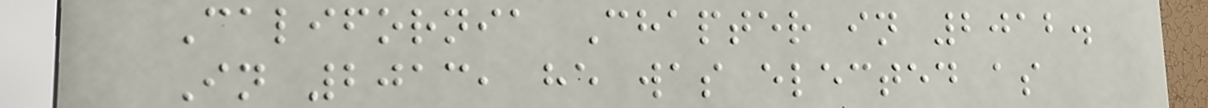California Chapter in 2012.
In 2013, he was elected as
